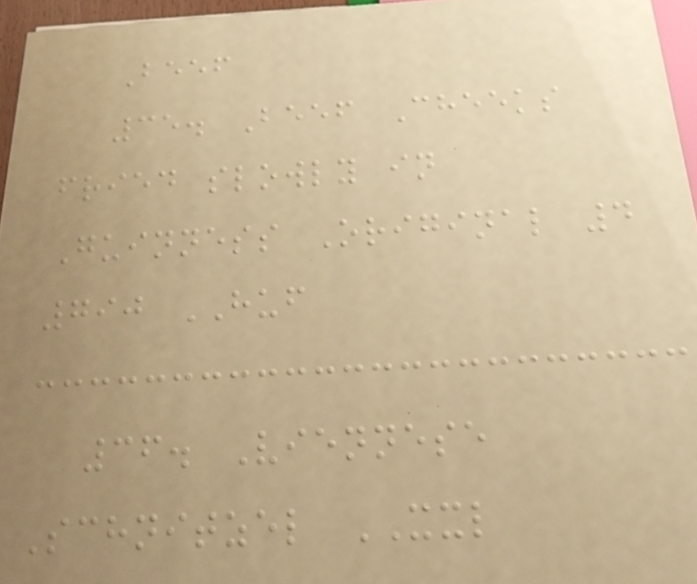Beef
35. Beef Cheeks
fried slowly in
Guinness Original 4
790 HUF
36. Viennese
Schnitzel XXL
